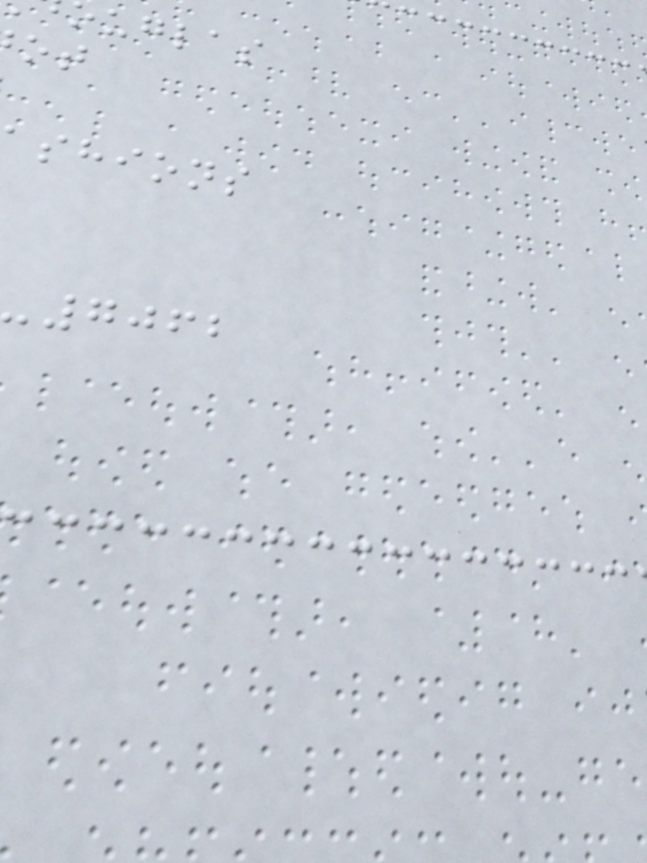uglas
shions
7062
